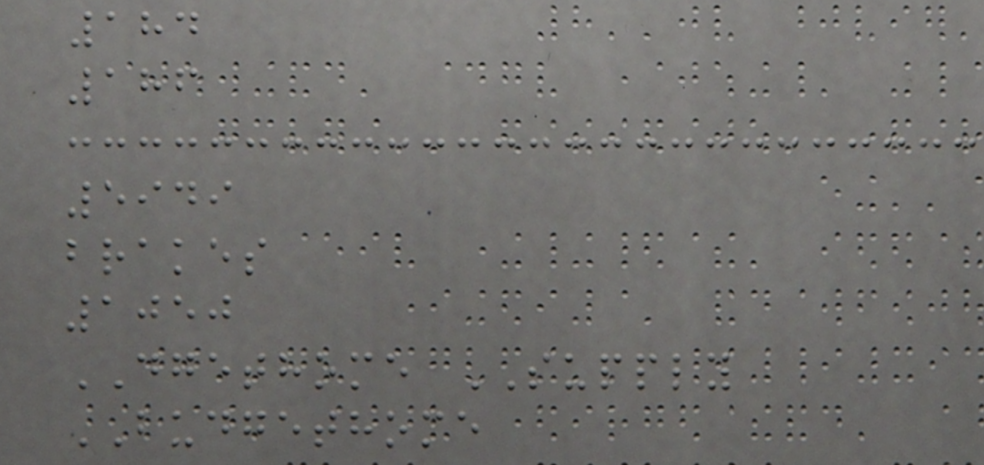184
186
5949
brakes
1050
DGETHOME SUPPLY
BUDGETHOME
